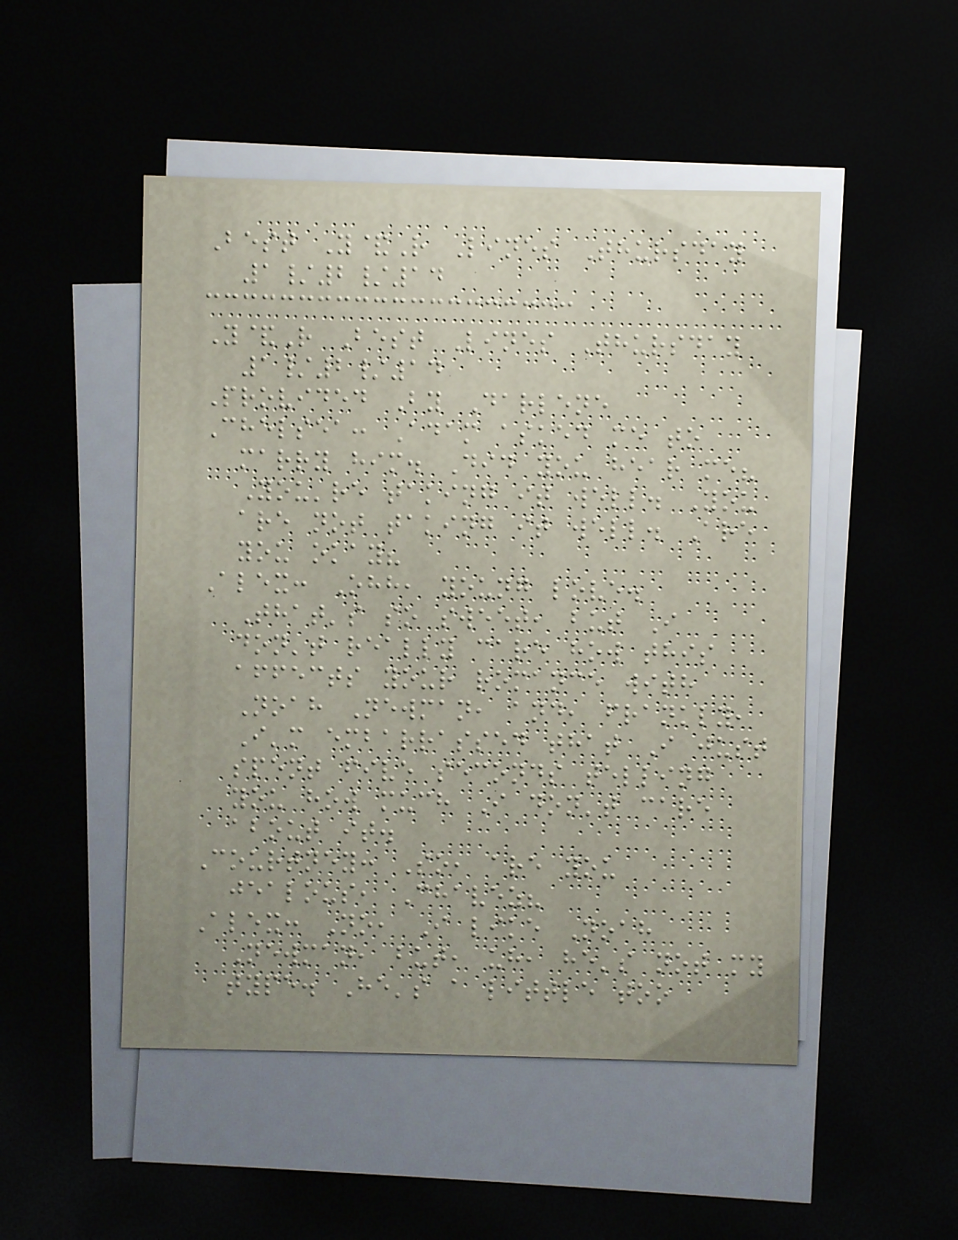Best Y&R Lines Thursday
1/2/14
Y&R Best Lines Thursday
1/2/14
Provided By Darlene
Chelsea: Adam asked me to
marry him. Did you hear me?
You're taking it well. You
are not taking it well. Are
you okay?
Alex: Ohh, young love.
That's so sweet, but I
don't really care how this
affects your romance with
Noah Newman, and, frankly,
I'm embarrassed that I just
spent five seconds telling
you how much I don't care
about it.
Courtney: So, are you
jealous, Chavez?
Alex: No, I like Noah
Newman, but, uh, he's not my
type. He's a little too
